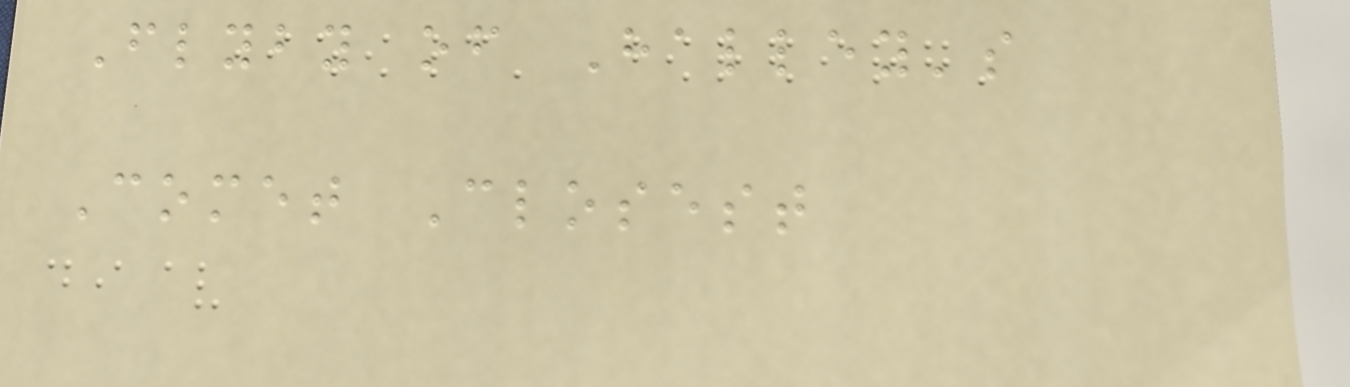Flyby of Halley's
Comet Closest
